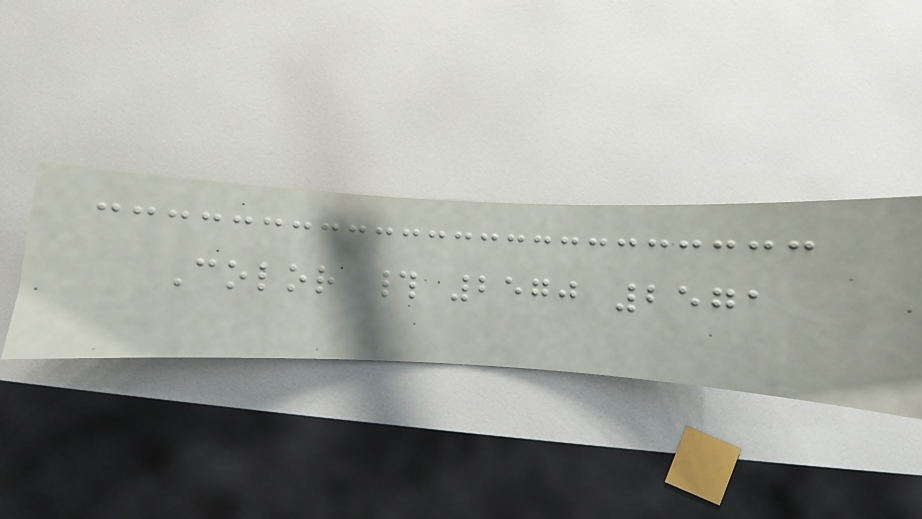Color # 2570 2571
